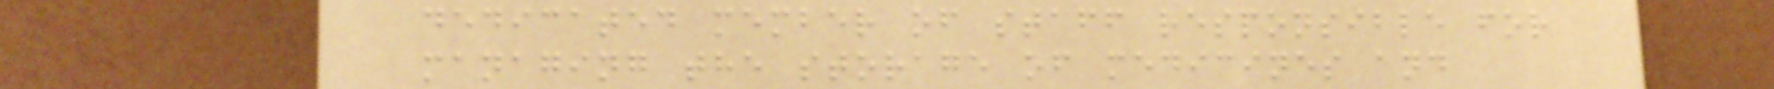dedicated member of staff responsible for
managing the storage of medicines and
